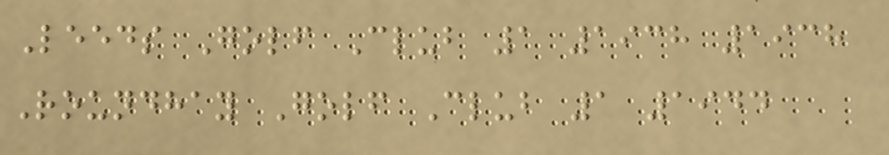Leeds Golf Club 1 1938 1938
Roundhay Golf Club 1 1944
